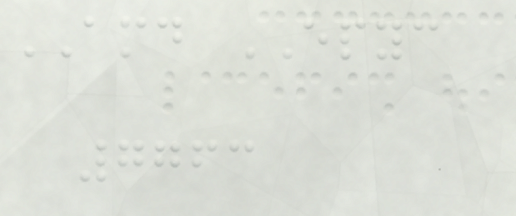AMD EPYC
7763
